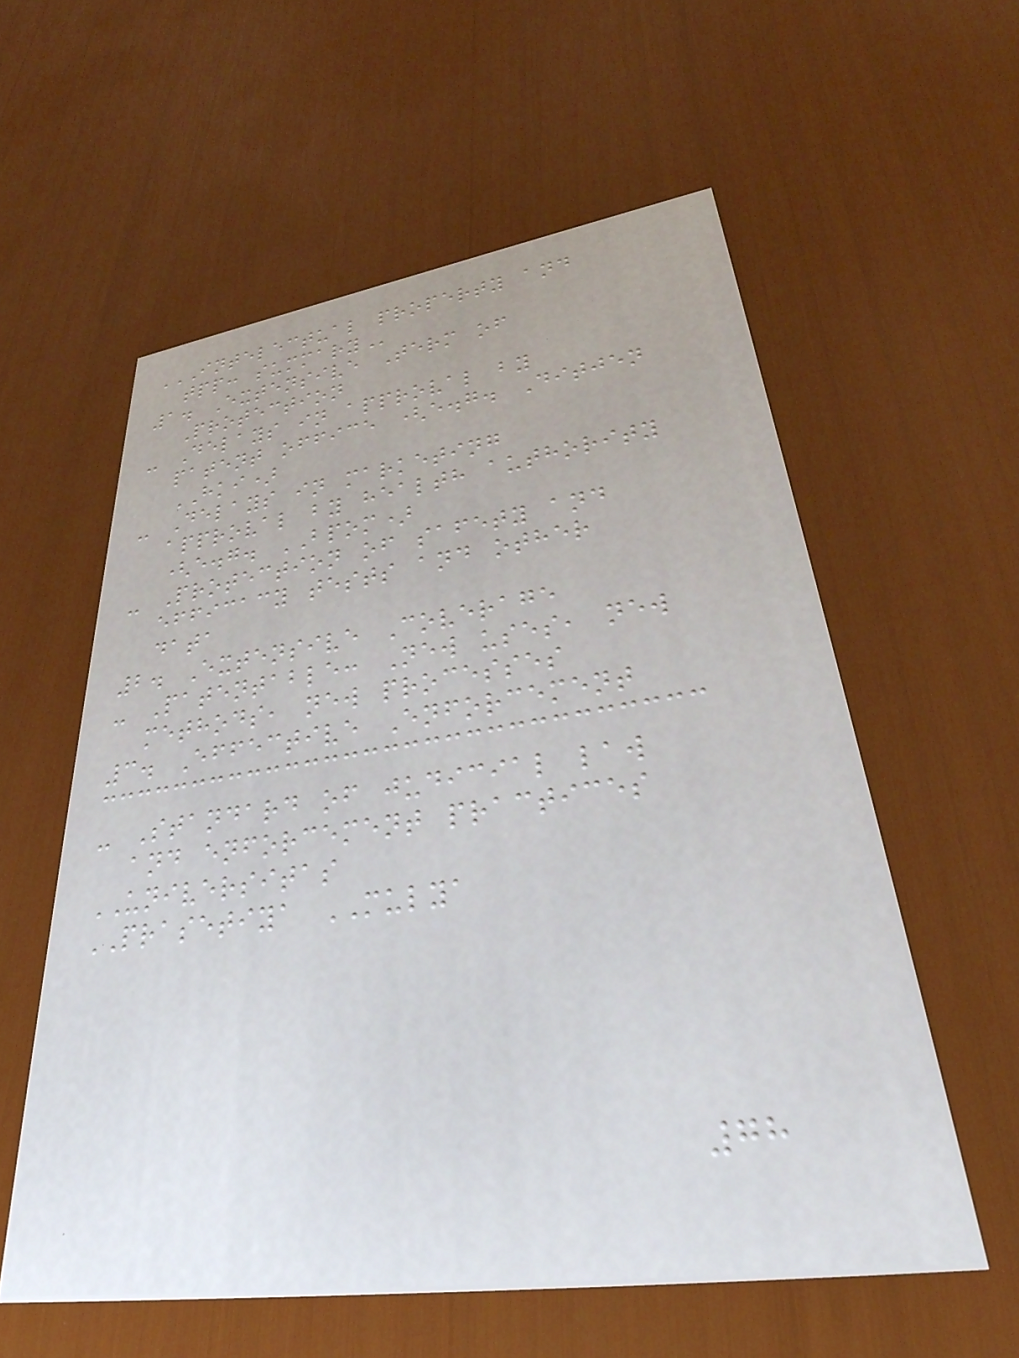INTELECTUAL PROPERTY AND
TPP: SUMMARY
1. Extensive Term of
Protection
- Delays in approval by
patent office (e.g. Ditjen
HKI)
- Delays in marketing
approval by health authority
(e.g. BPOM)
- Protection of safety and
efficacy tests and other
data
2. Extensive Coverage
- Patentable: New uses, new
methods, new processes
3. Effective Enforcement
- Standard of judicial law
and enforcement practices
UNIVERSITAS
PRASETIYA MULYA
78
